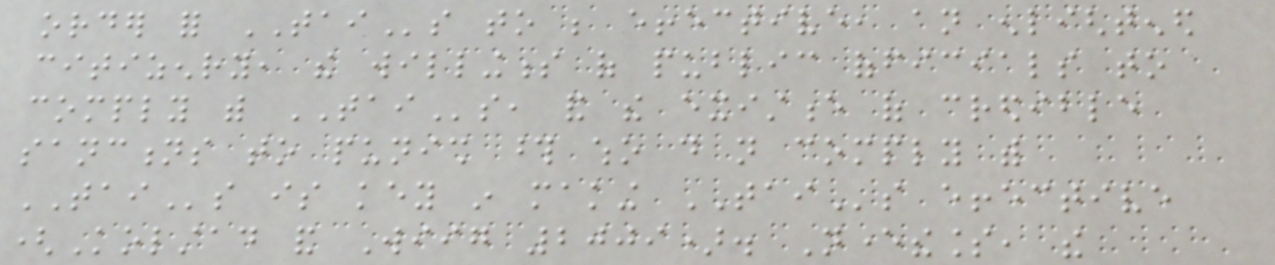order for TAIs to be effective, an enlightened
citizenry, the willingness of public officials to
comply with TAIs, and the existence of credible
sanctions to punish those who do not comply with
TAIs is key in making TAIs effective
(Kolstad and Wiig 2009). Nevertheless, the
